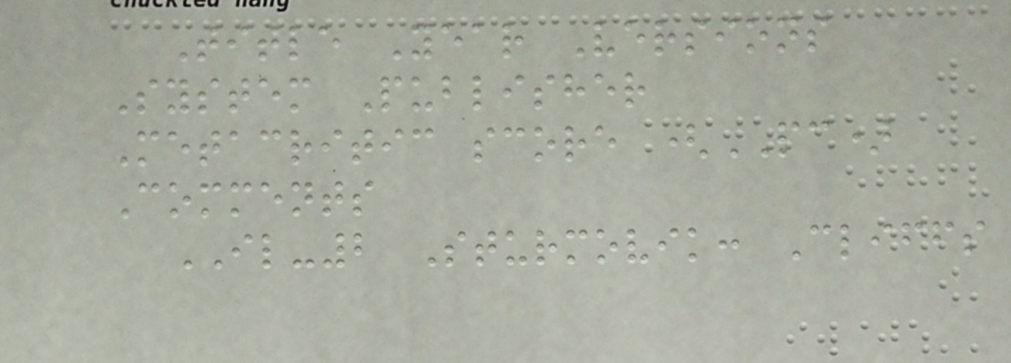Title Year Versions
System Publisher
Metacritic score (PC)
Comments
IL-2 Sturmovik: Cliffs
